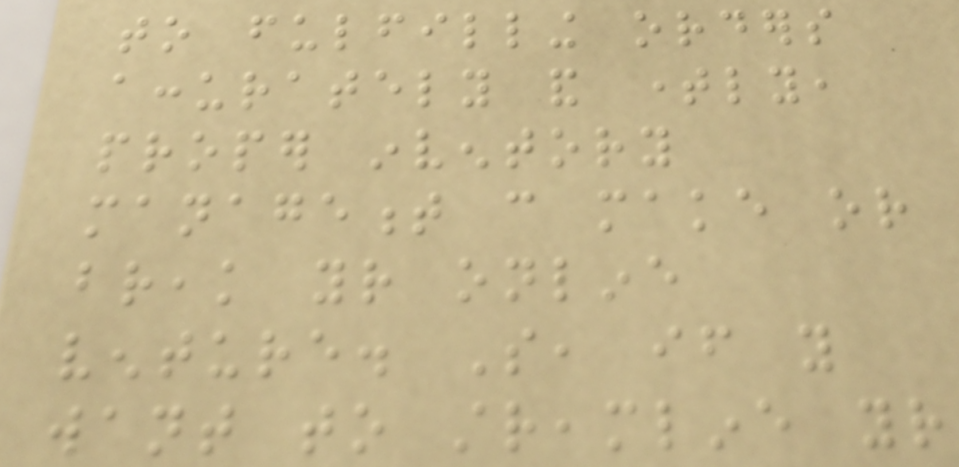to fulfilling orders
accurately and timely,
proper inventory
management can make or
break your online
venture. So, if you
want to streamline your
